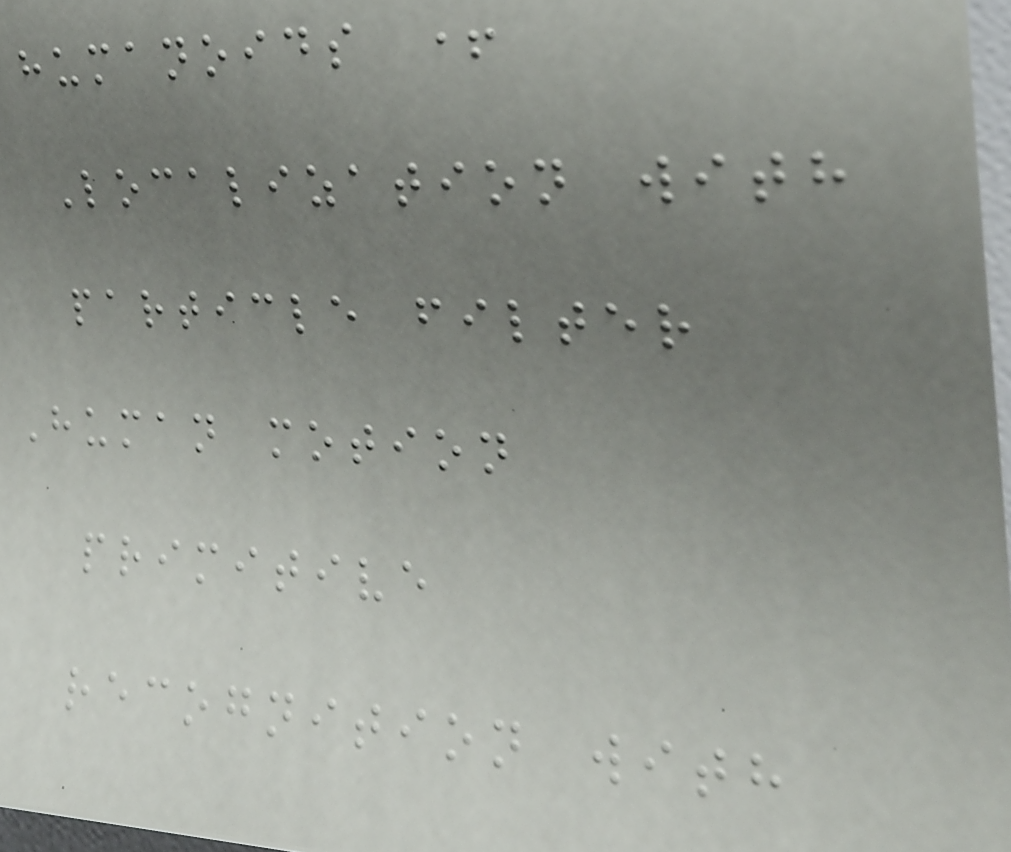humanoids +
Localization with
particle filter
Human motion
primitive
recognition with
